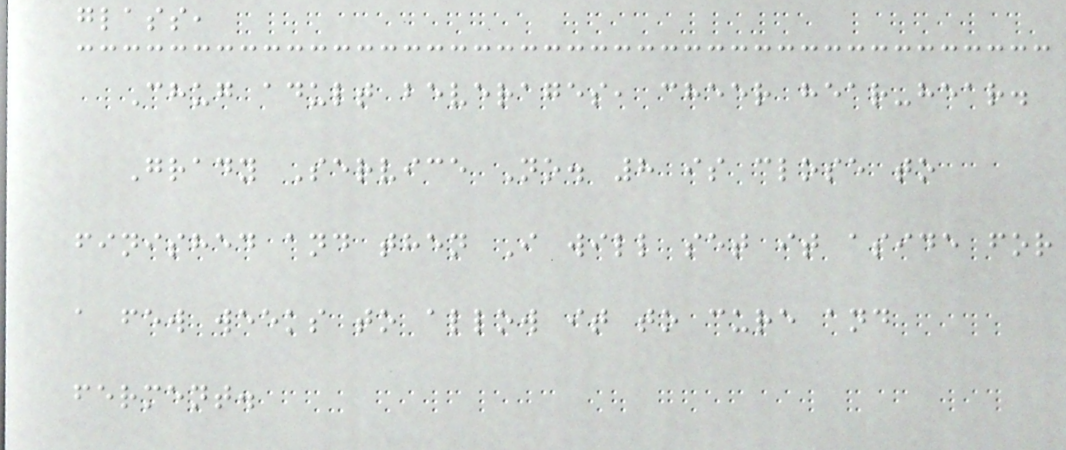glass,
Chug adult beverages, cheer hear-hear.
Grady Service No. 8 is close to
finished and then I will set it aside for
a few weeks to allow it to cure and
ferment.
